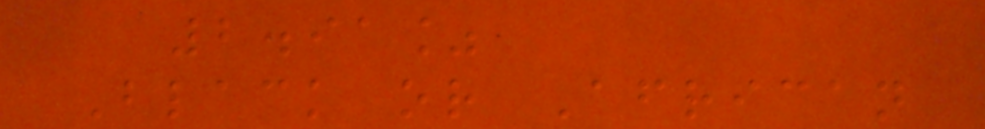2.91%
Black or African
